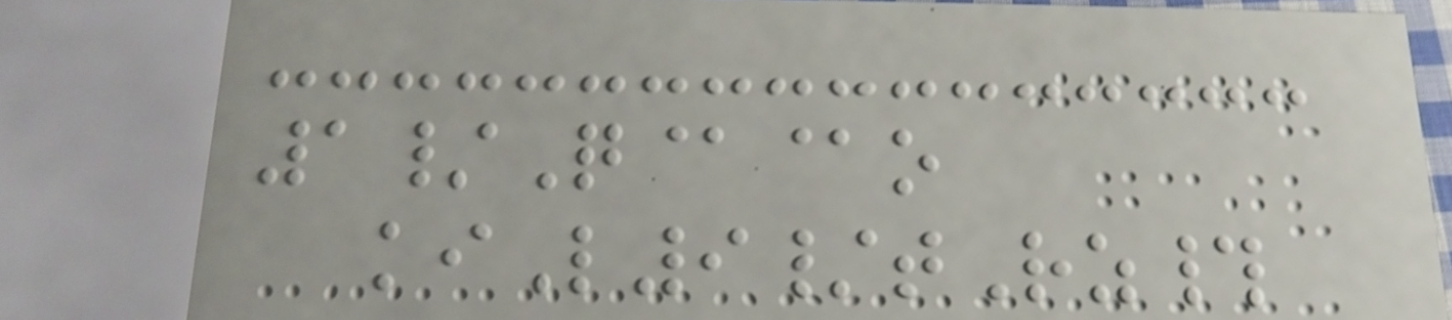1/Q@@o
kiL9/tRz#
